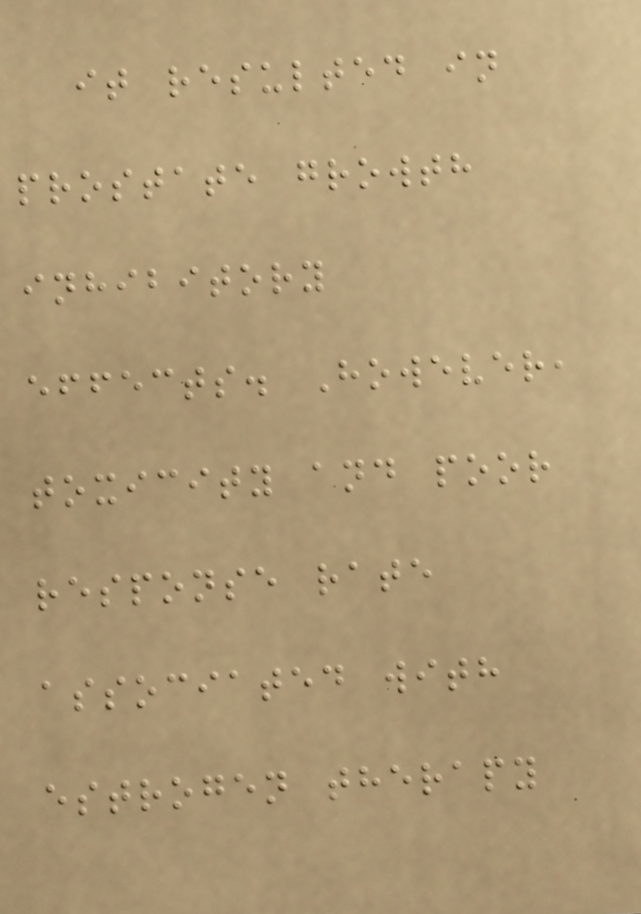it resulted in
prostate growth
inhibitory
effects. However,
toxicity and poor
response rate
associated with
estrogen therapy
